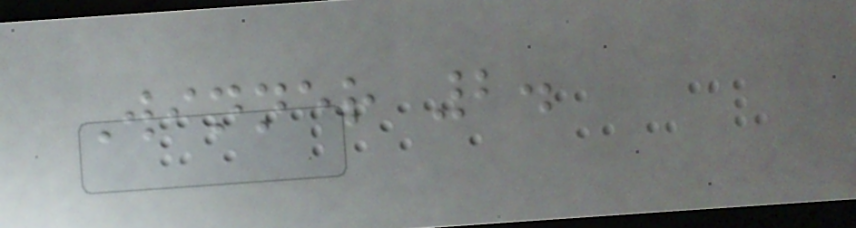Winner 2.
